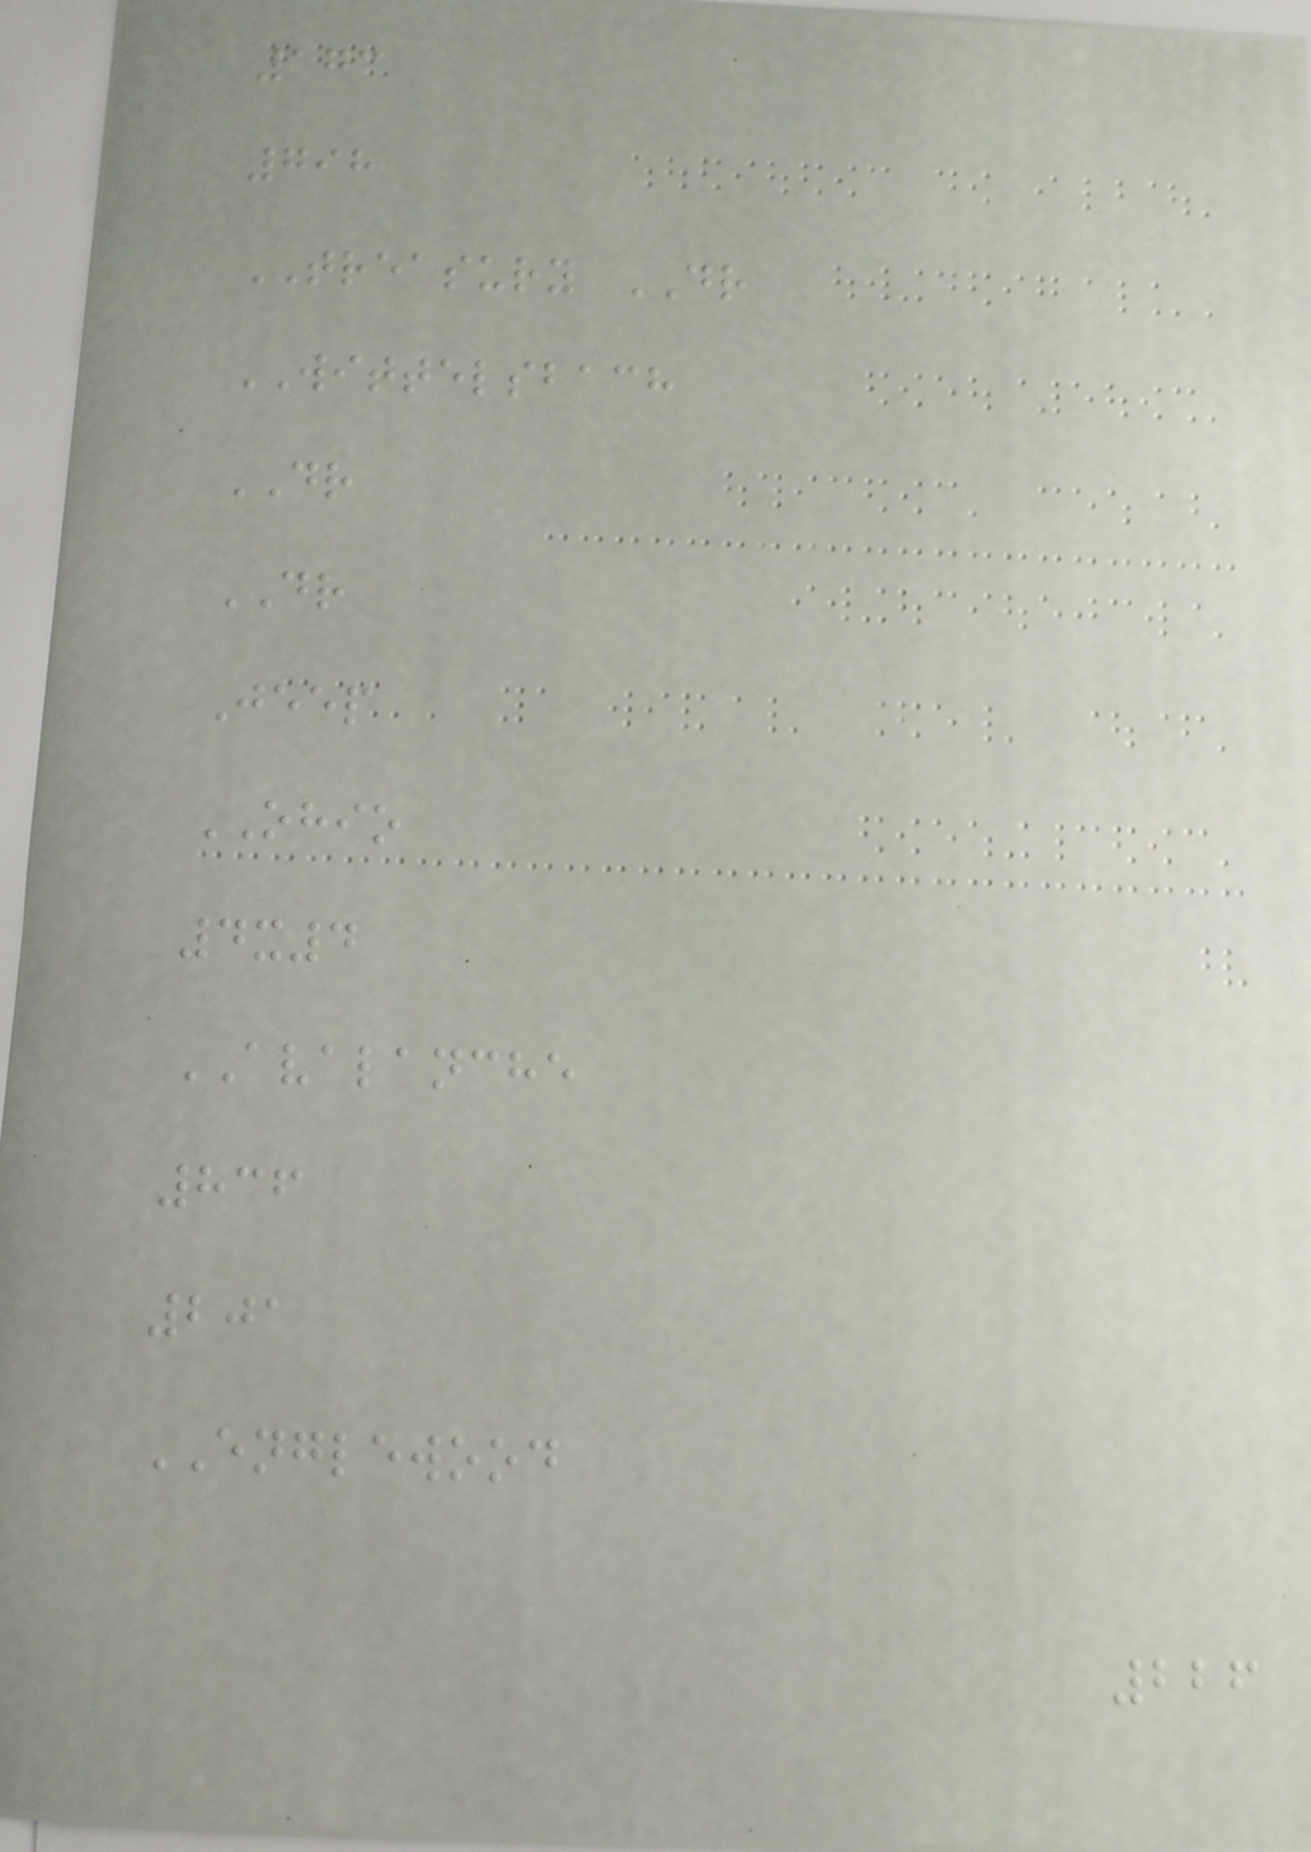173
798
TREASURY DR
WITTELSBACH
DR
DR
Jeep
OHIO
4x4
AVALANCHE
836
201
ENGLEWOOD
226
